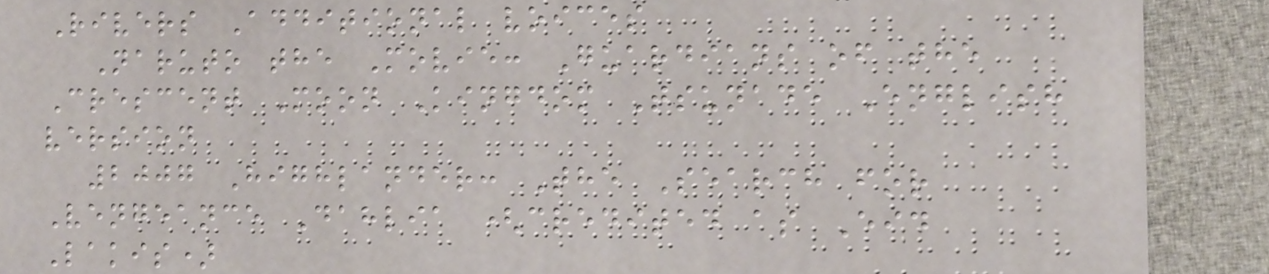Rivers Additional voices
Naruto the Movie: Guardians of the
Crescent Moon Kingdom Tsunade English
version
2007 Highlander: The Search for
Vengeance Dahlia (credited as Eid
Lakis)
